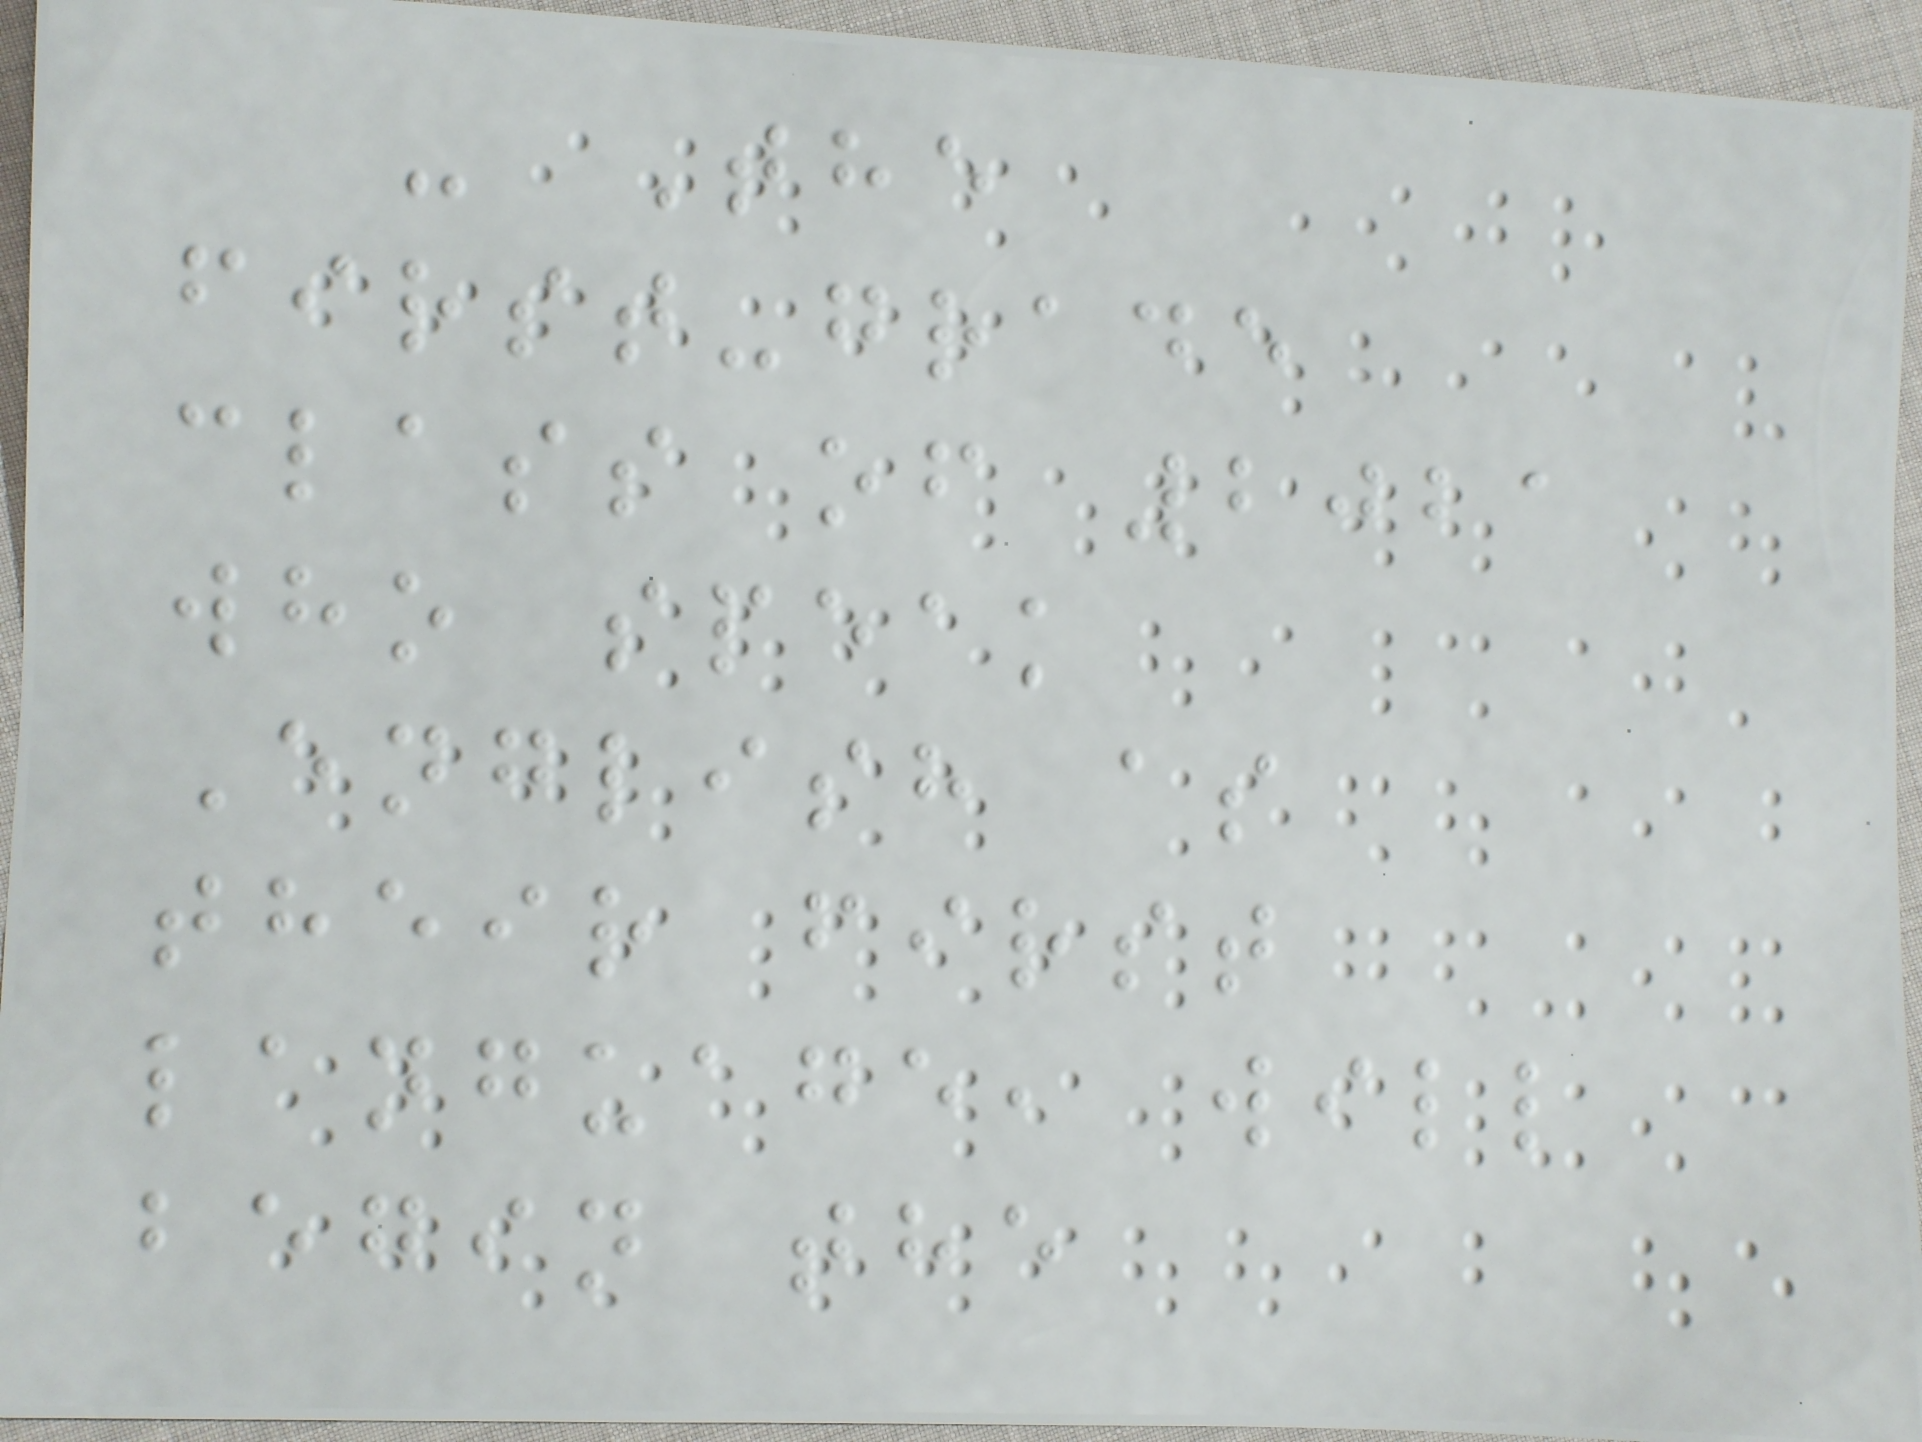- The
first-grade
class of 2021
who speak
English as
their first
language, will
begin the
